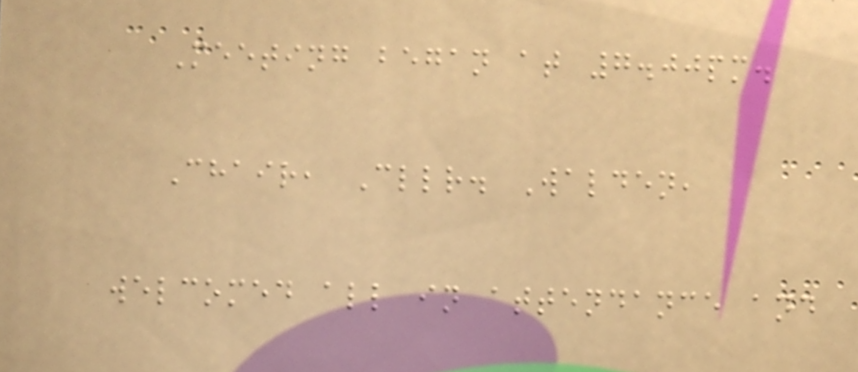Meeting began at 7.00pm.
Chair, Cllr. Walden,
welcomed all in attendance and
